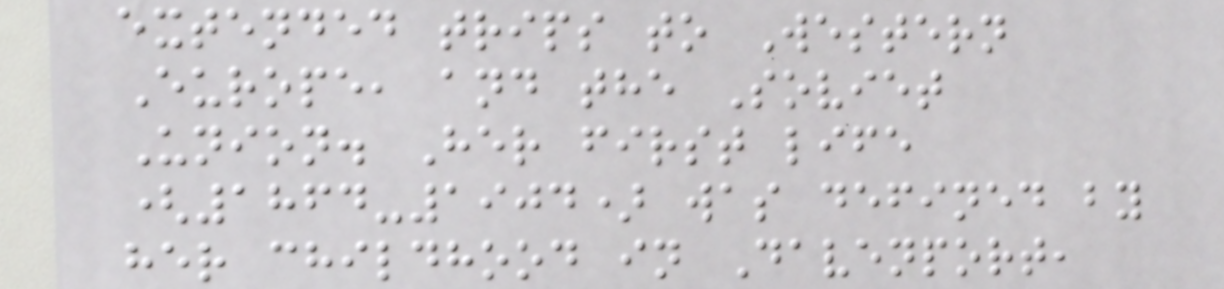extended trips to Western
Europe, and the Soviet
Union. Her first life
(1864-1904) was defined by
her childhood in Davenport,
